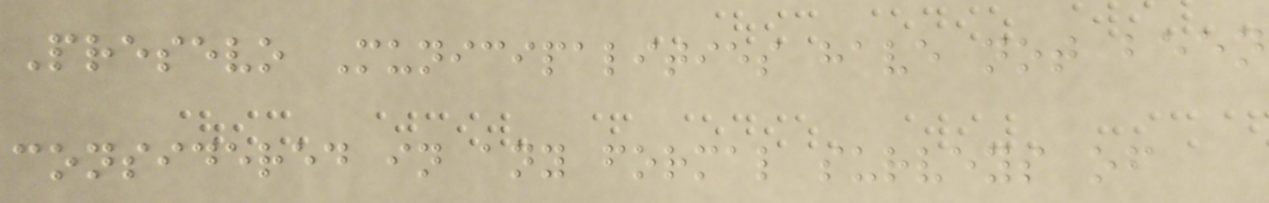Presevo Municipalities have not been
considered in any formal surveys of
